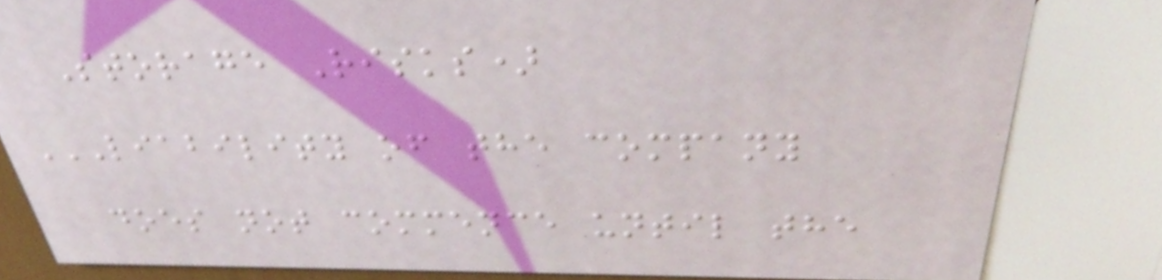Storage Risks)
LIABILITY OF THE COMPANY
DOES NOT COMMENCE UNTIL THE
